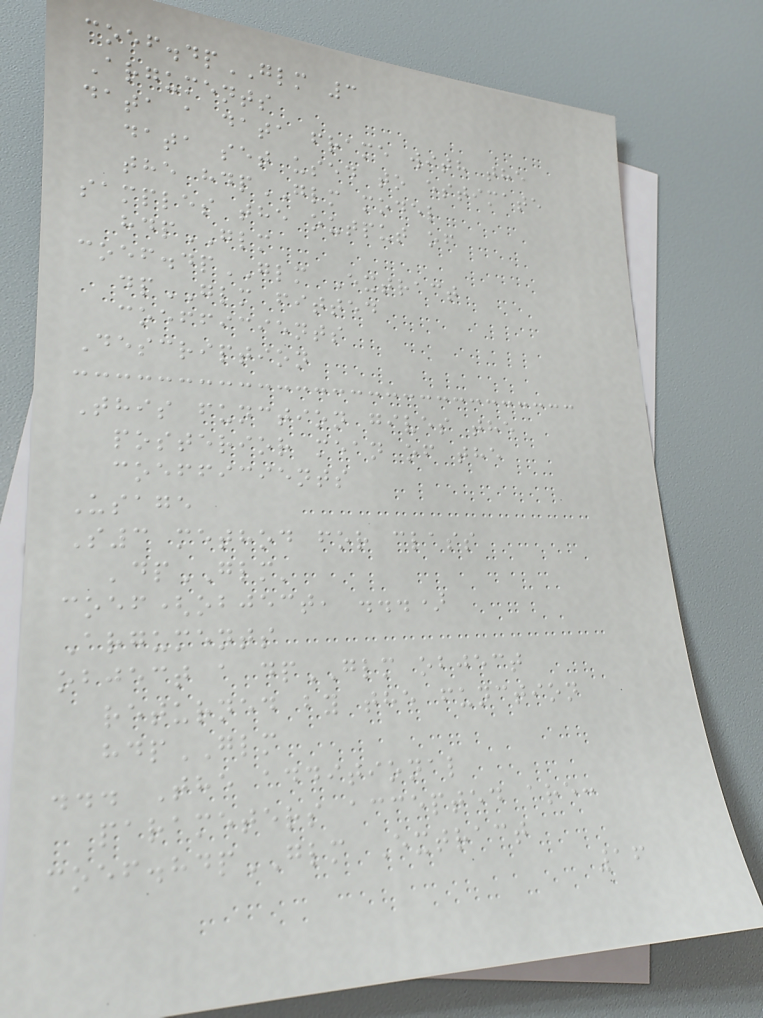coef.dpGLM 3
Arguments
data a data frame with the
data set used to estimate
the hdpGLM model
samples the output of
hdpGLM
coef.dpGLM Extract
dpGLM fitted
coefficients
Description
This function gives the
posterior mean of the
coefficients
Usage
S3 method for class
'dpGLM'
coef(object, ...)
Arguments
object a dpGLM object
returned by the function
hdpGLM
... The additional
parameters accepted are:
coef.hdpGLM Extract
16
